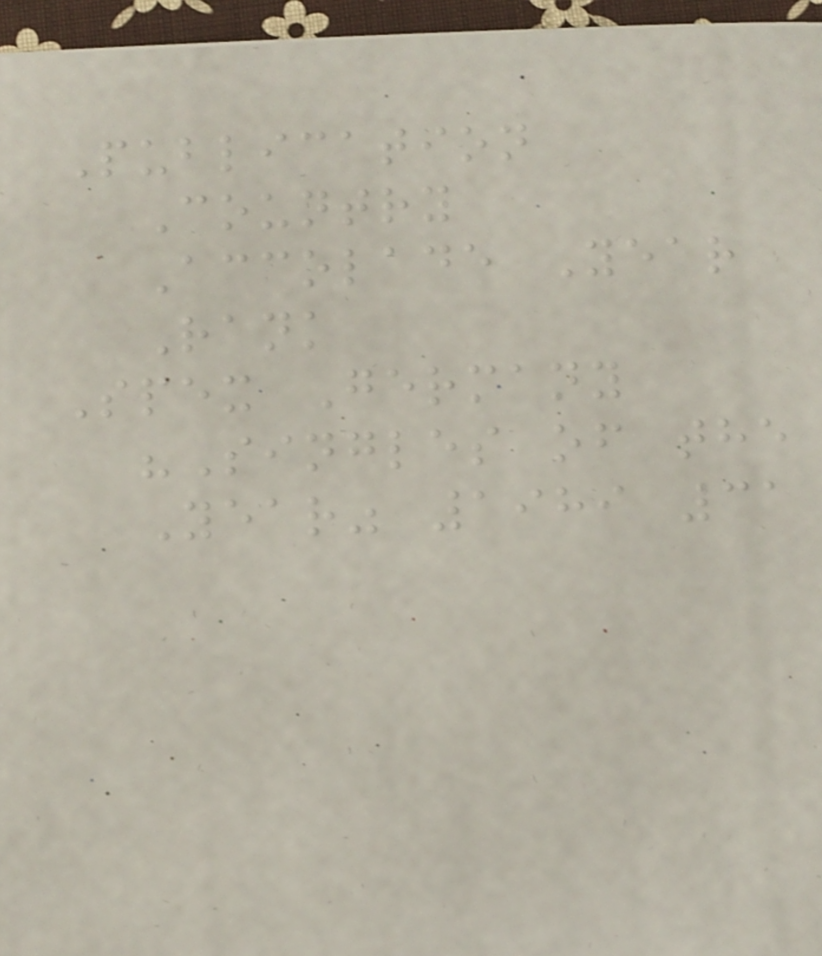Publication
Country
Accolade Year
Rank
Spex Germany
"Singles of the
Year" 1989 31
